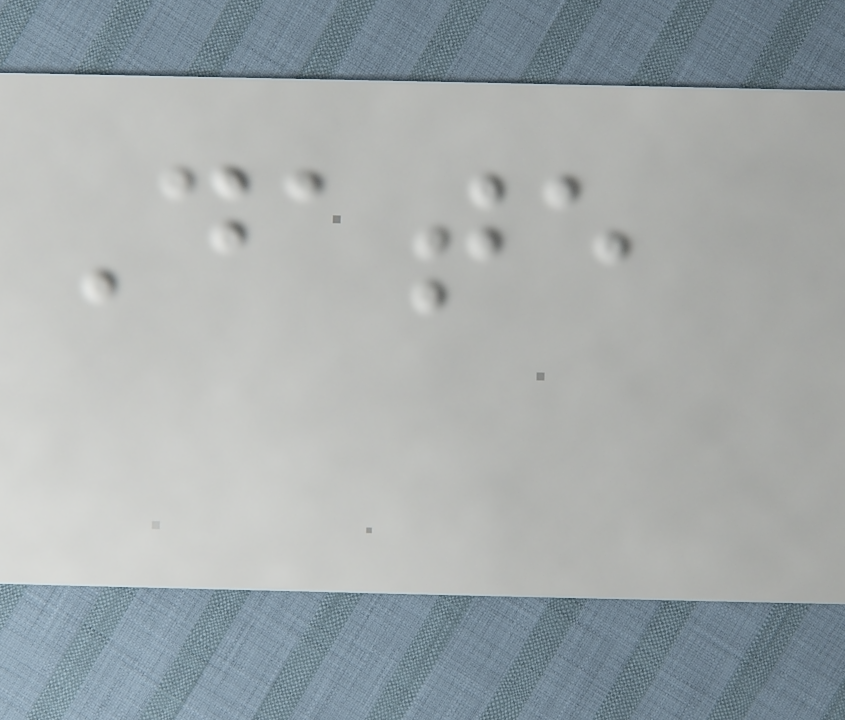Date
